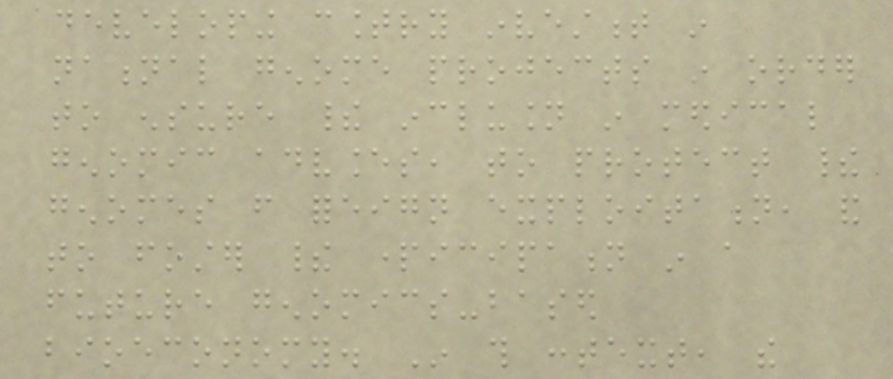developing country investment in
national genome projects in order
to ensure their inclusion in medical
genomic advances, to protect their
genomes from foreign exploitation, and
to foster their participation in a
future genomics-based
bioeconomy. In this context, the
